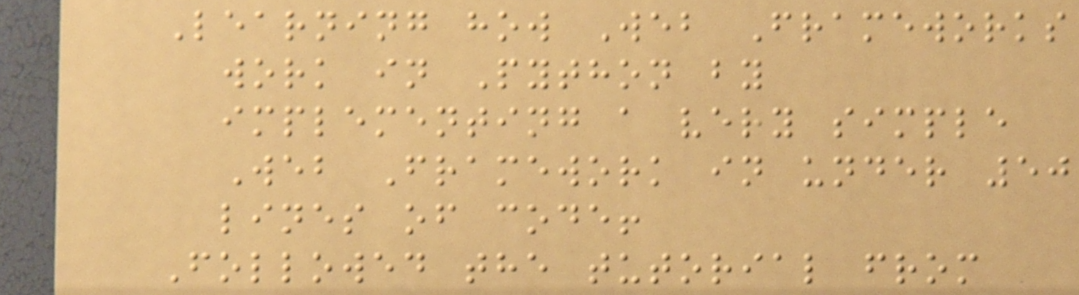Learning how Web Frameworks
work in Python by
implementing a very simple
Web Framework in under 50
lines of code!
Followed the tutorial from
